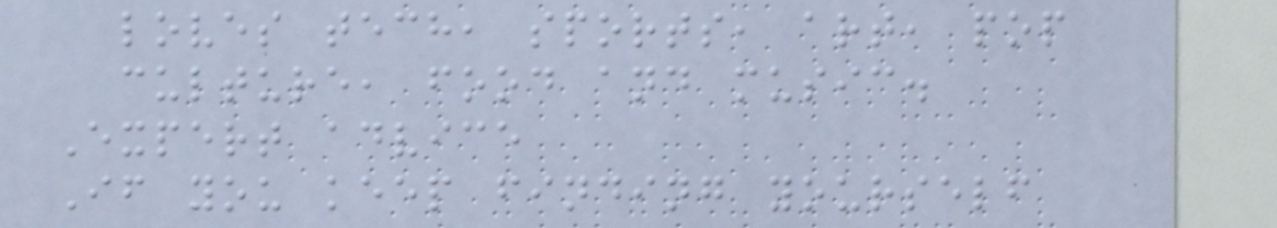loves tech, sports, art, pop
culture, food and music.
Expert advice
If you keep finding yourself
